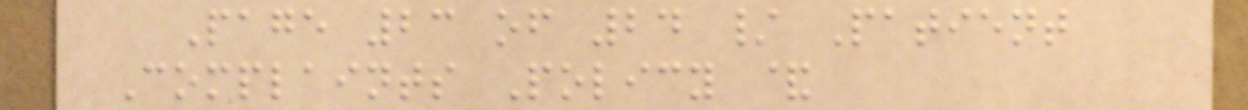Page 23 of 24 / Patient
Complaints Policy &
